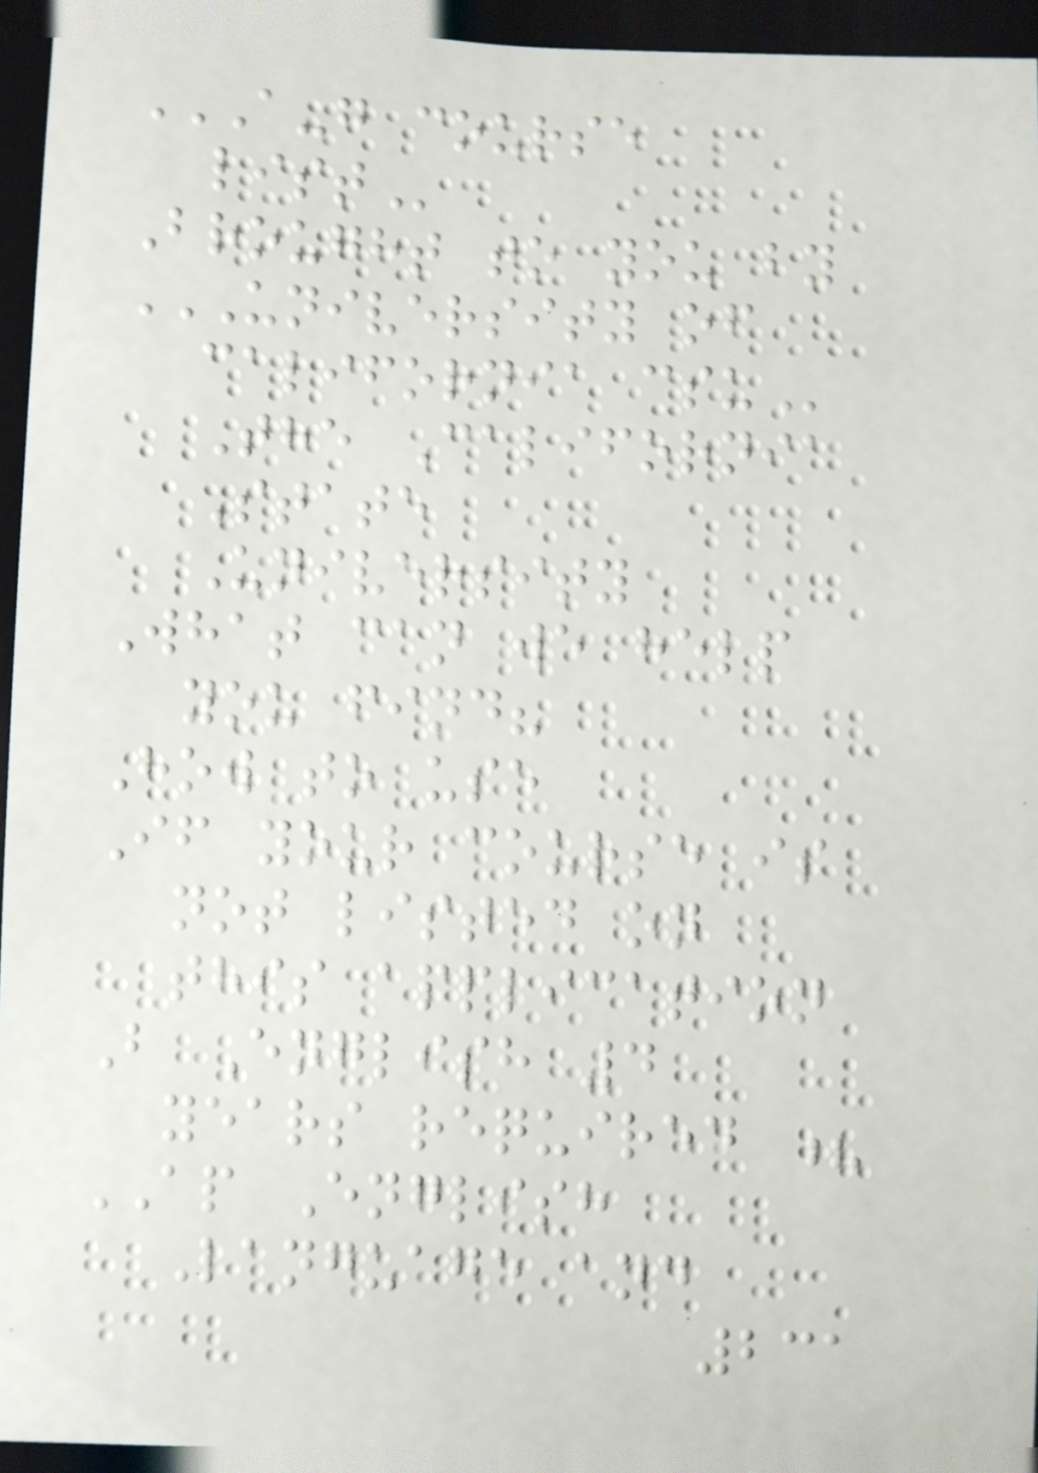A-G COURSE
LIST
Brought to you by
UNIVERSITY OF
CALIFORNIA CSU
The California
State
University
What can we help
you find?
How to use
If your course is
not listed on
this application
B English 4
years required ?
AP English
Language and
231
